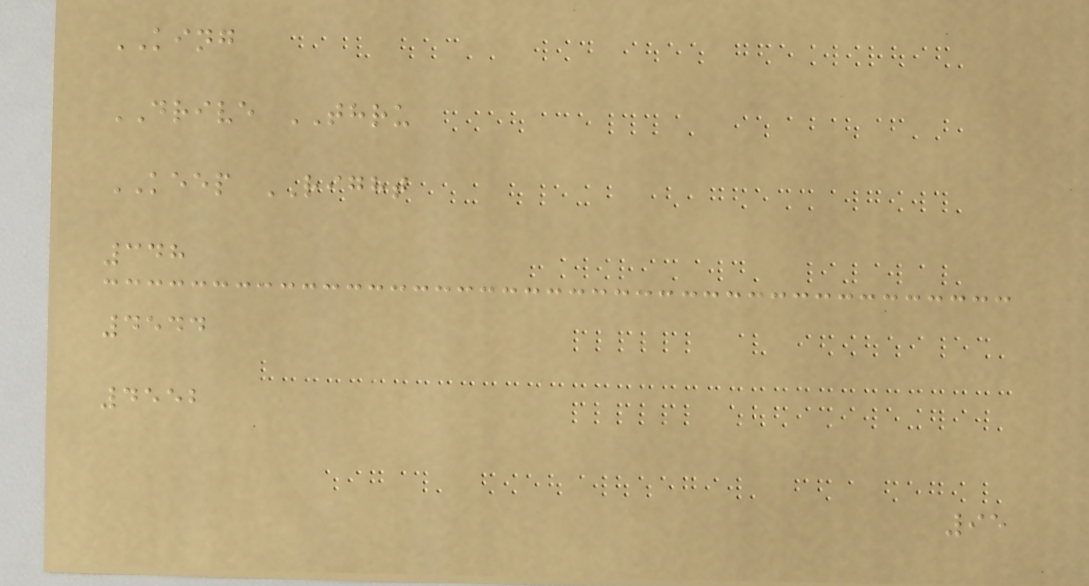KING
DRIVE THRU
KEEP RIGHT
348
4544
4552
95
